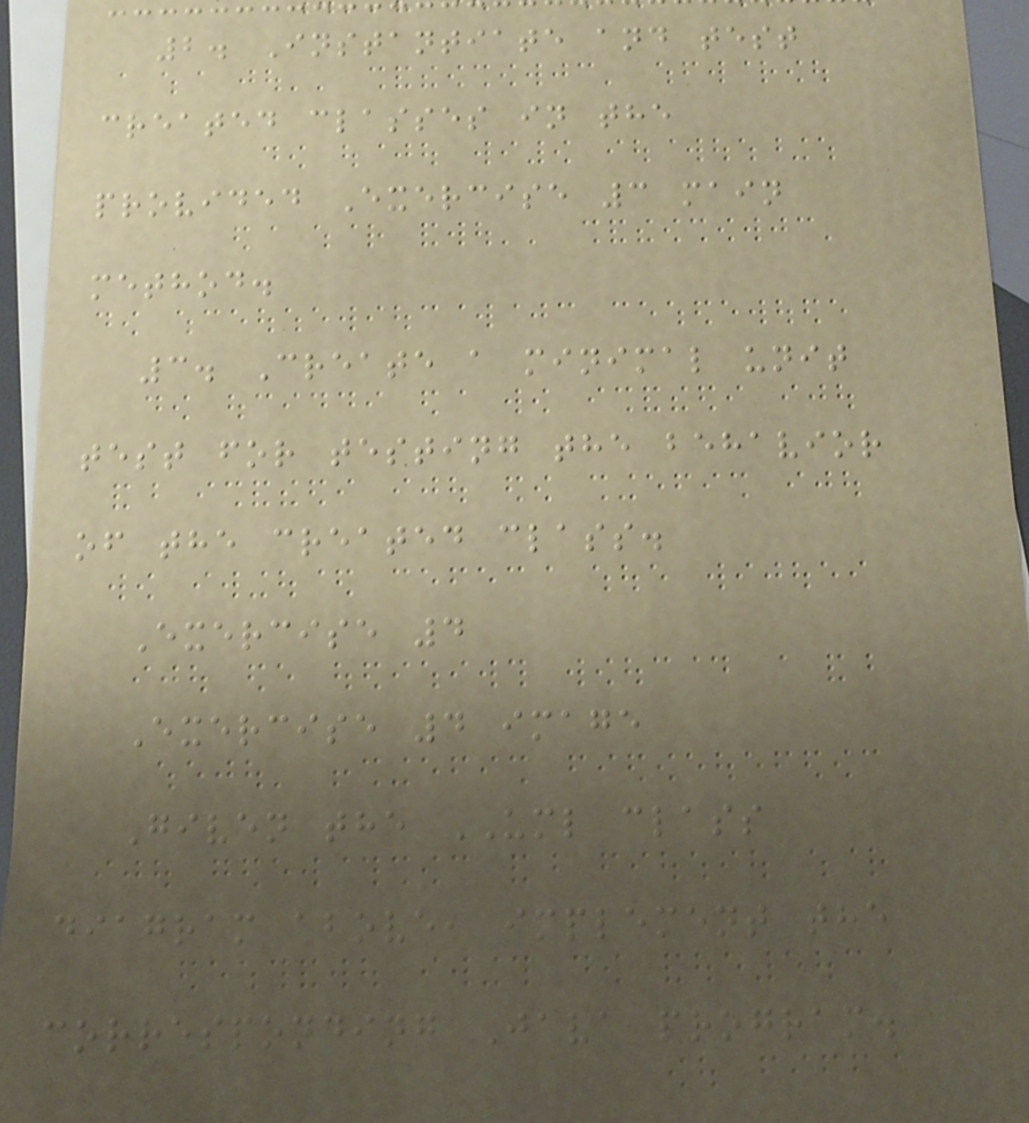2. Instantiate and test
created classes in the
provided Exercise 3 main
method.
3. Create a minimal unit
test for testing the behavior
of the created class.
Exercise 4
Exercise 4 image
Given the UML class
diagram above, implement the
corresponding Java program.
